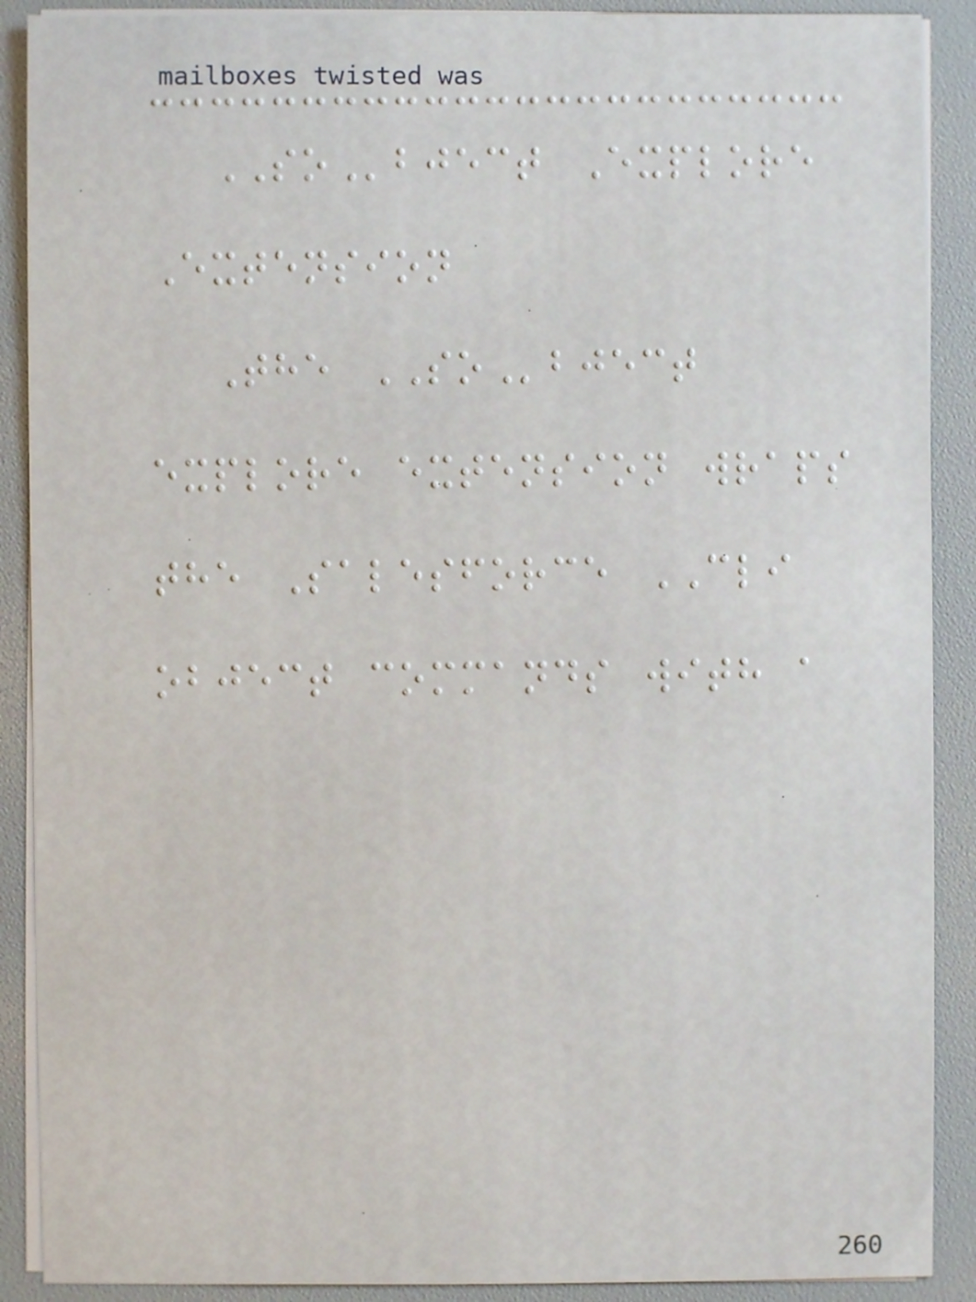SObject Explore
Extension
The SObject
explore extension wraps
the Salesforce CLI
object commands with a
